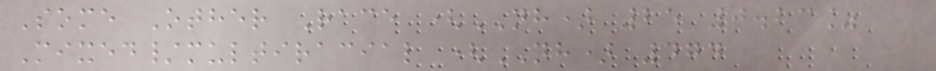Some Other Race (NH) 25 0.23%
Mixed/multiracial (NH) 474
